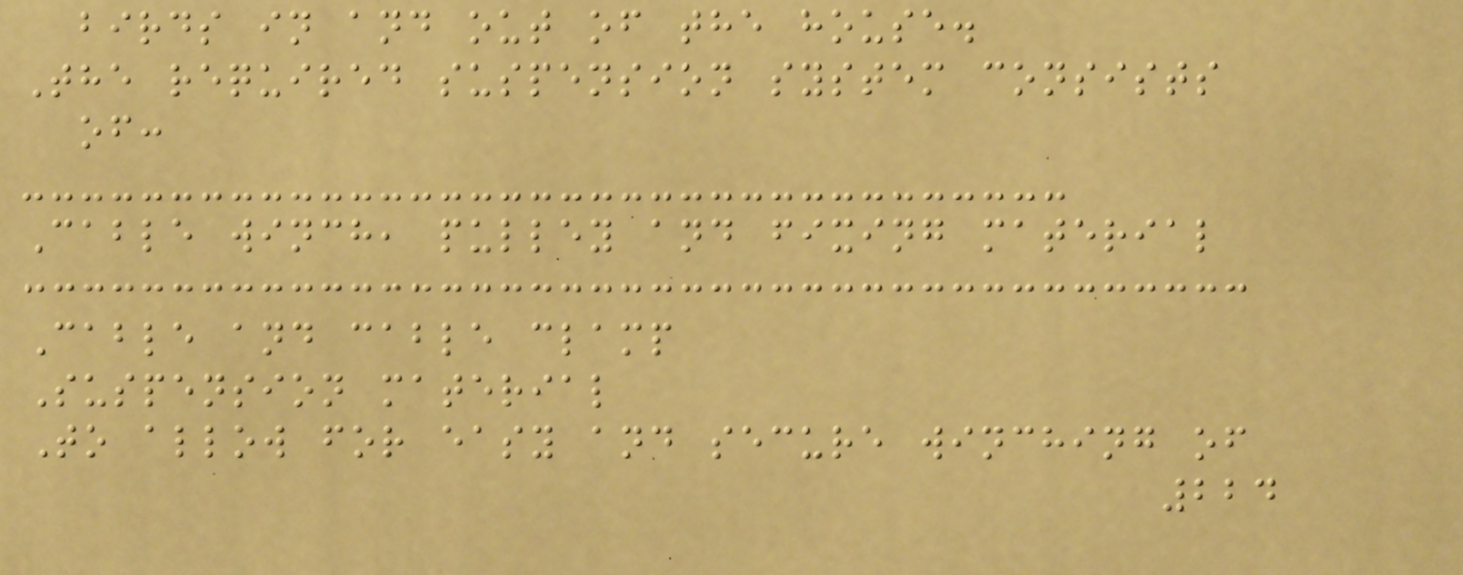birds in and out of the house.
The required suspension system consists
of:
Cable winch, pulley and fixing material
Cable and cable clamp
Suspension material
To allow for easy and secure winching of
224
